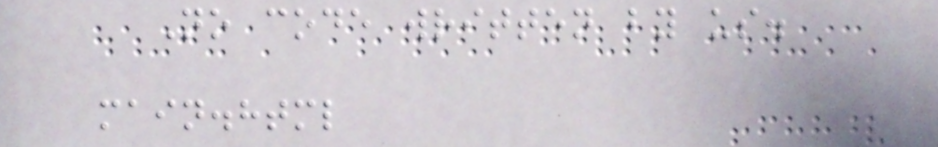No code written by us.
main.html
